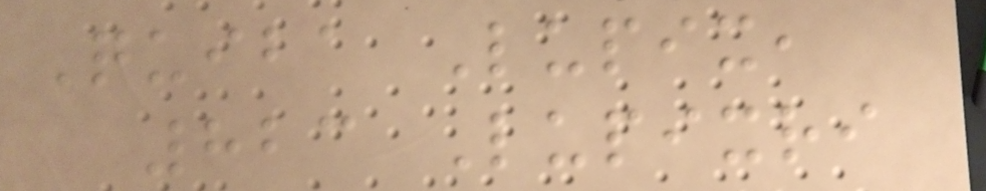Quiba Lupix,
823 Lupixri
